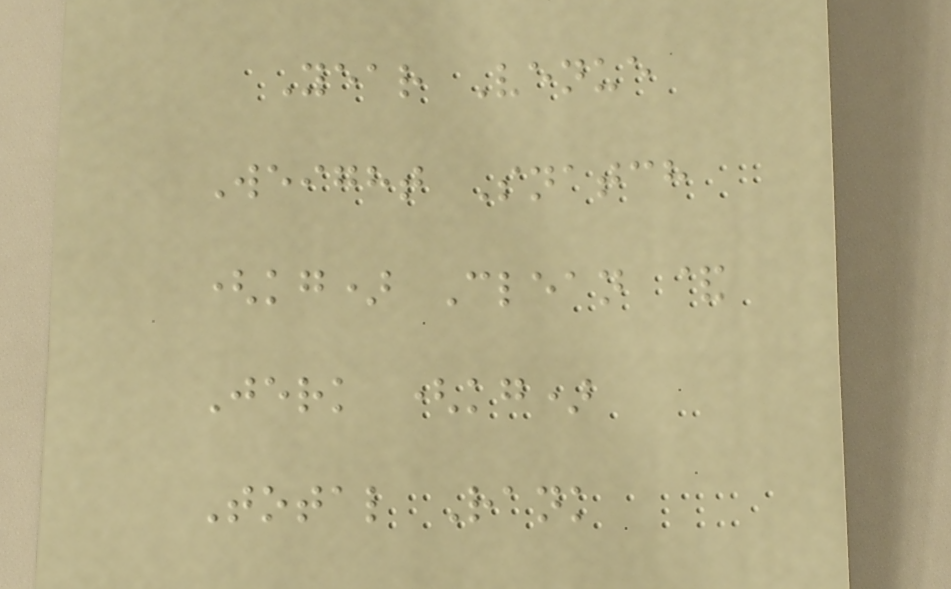Year Venue
Weight Snatch
(kg) Clean &
Jerk (kg)
Total Rank
